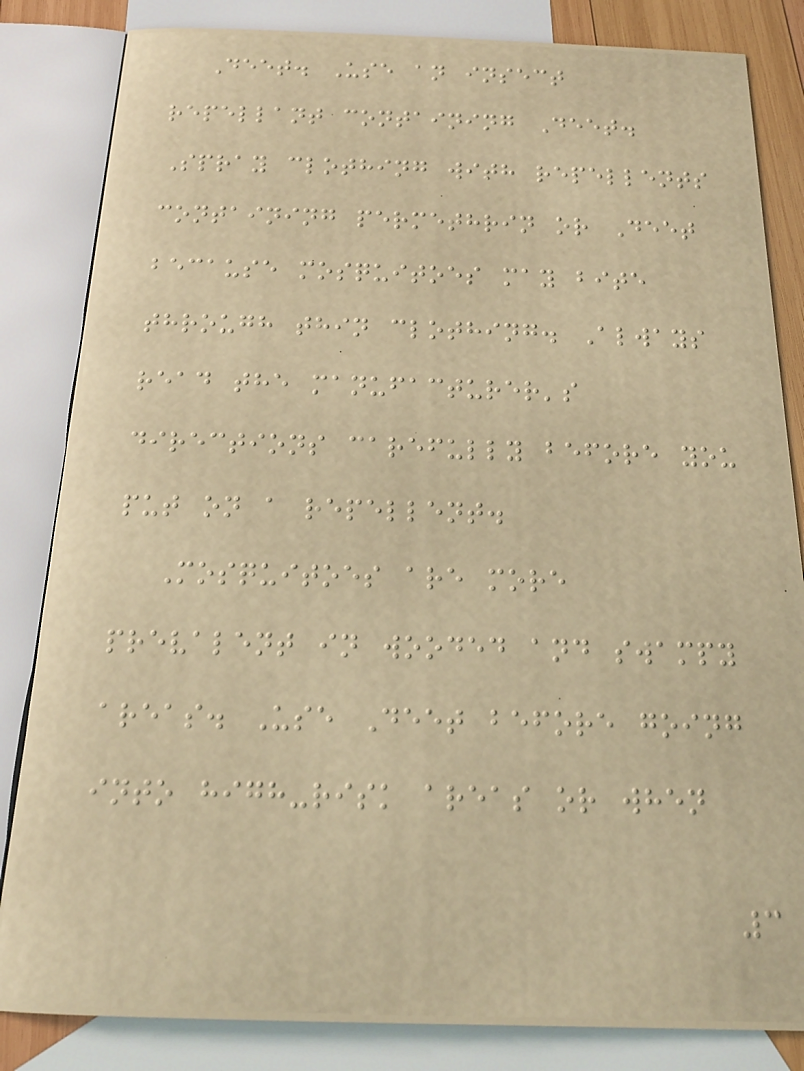Deet. Use an insect
repellant containing Deet.
Spray clothing with repellents
containing permethrin or Deet
because mosquitoes may bite
through thin clothing. Always
read the manufacturer's
directions carefully before you
put on a repellent.
Mosquitoes are more
prevalent in wooded and swampy
areas. Use Deet before going
into high-risk areas or when
3
